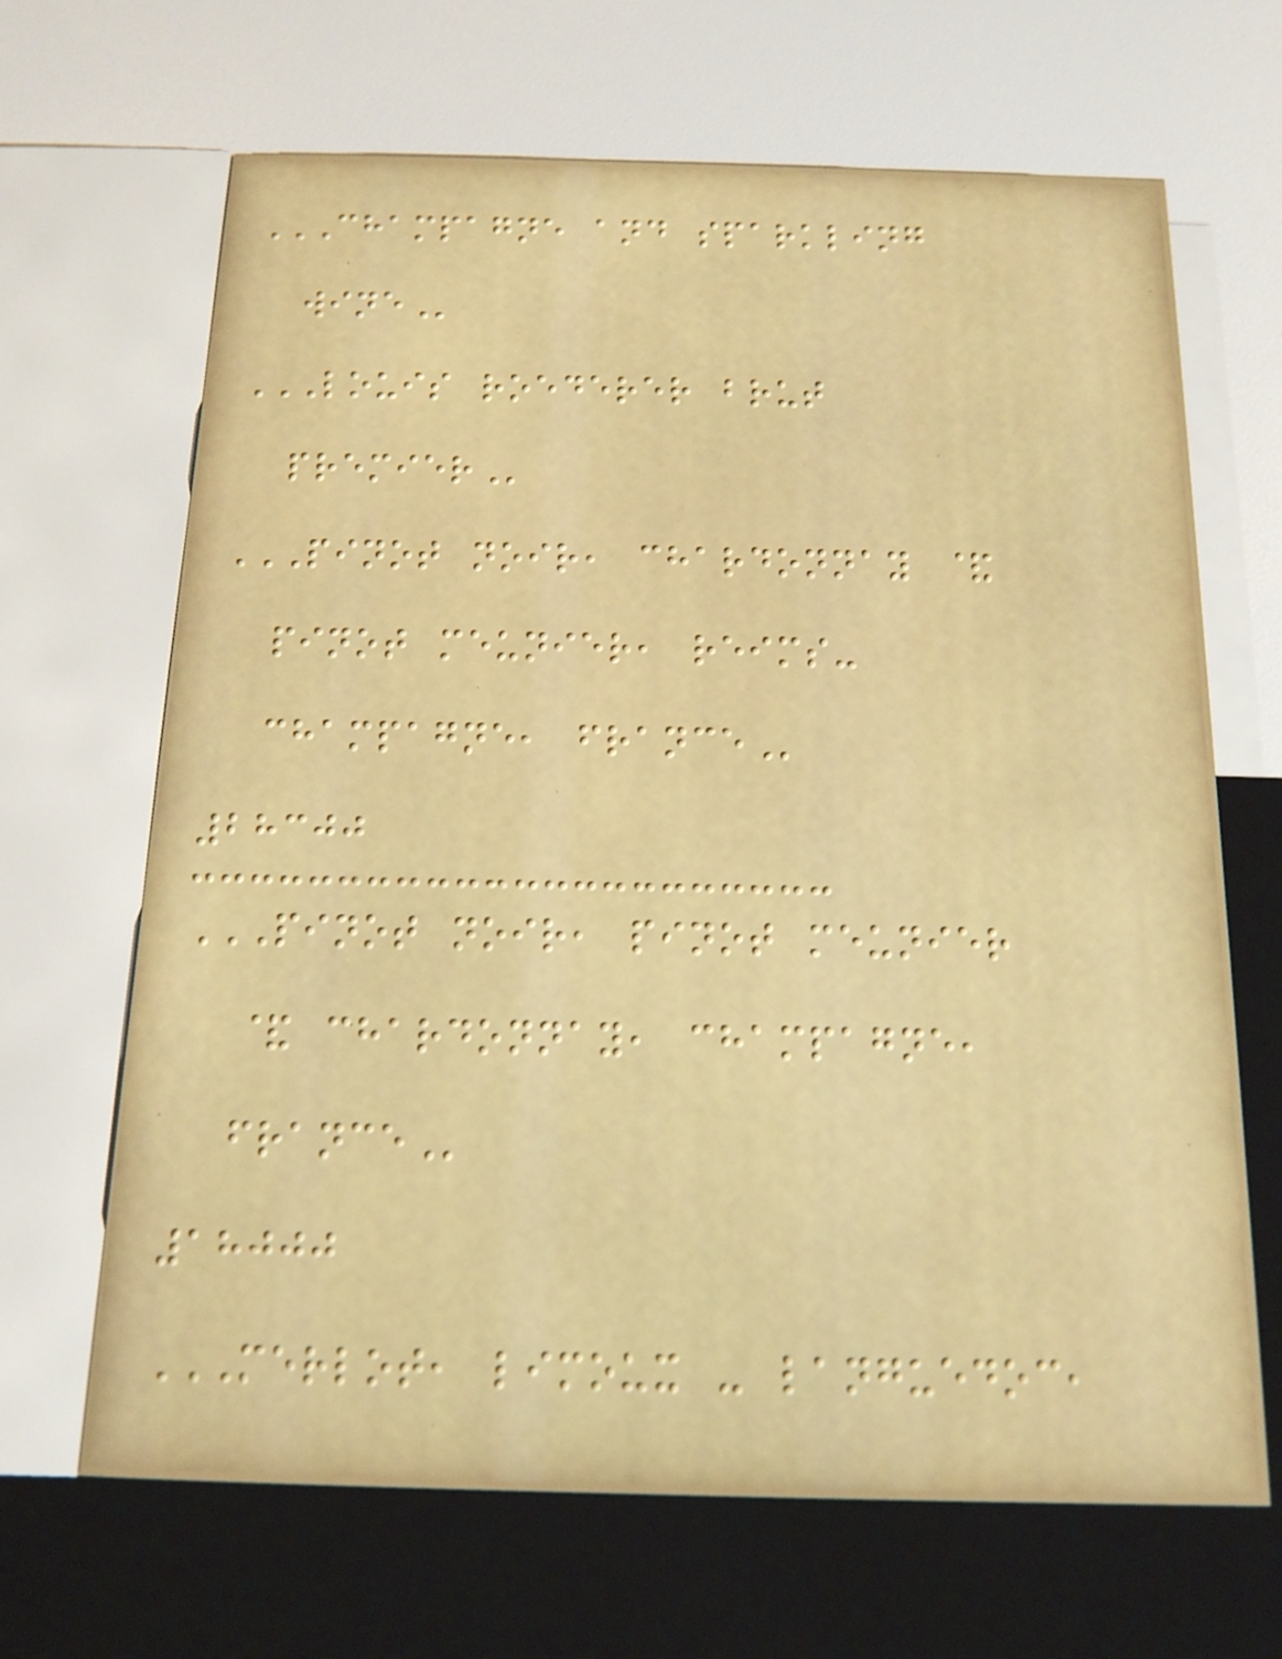CHAMPAGNE AND SPARKLING
WINE
LOUIS ROEDERER BRUT
PREMIER
PINOT NOIR, CHARDONNAY &
PINOT MEUNIER, REIMS-
CHAMPAGNE, FRANCE
28300
PINOT NOIR, PINOT MEUNIER
& CHARDONNAY, CHAMPAGNE,
FRANCE
18000
MERLOT, LIMOUX - LANGUEDOC,
